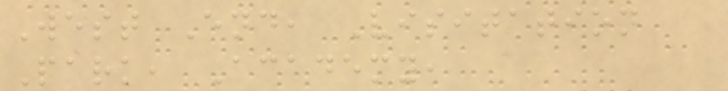West End, Visitation
Park, Academy,
